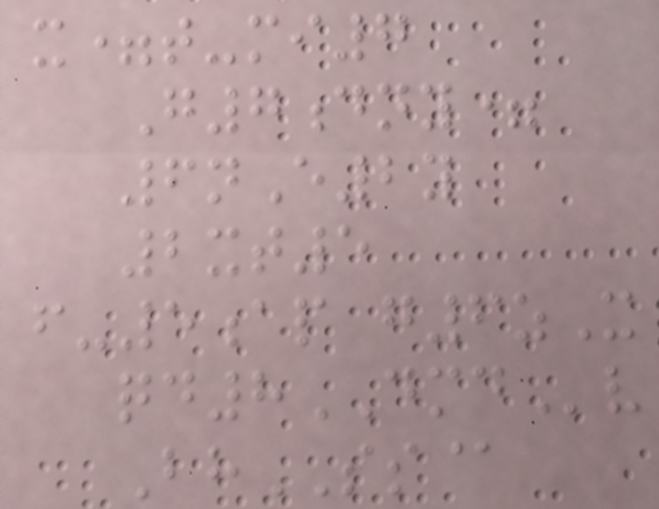x=t-mi7
G7dny=
6nE2y
2xt5
f-5ap g6zX
qd8DMDv
BhSS@
